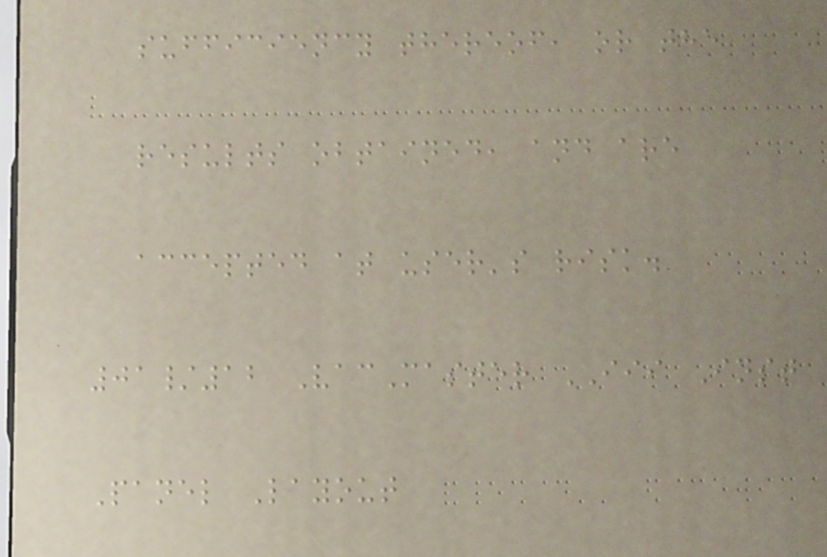sufficiency thereof, or the
results obtained, and are
accepted at user's risk.
01/12 VacMaster III Inst
Panel Layout
